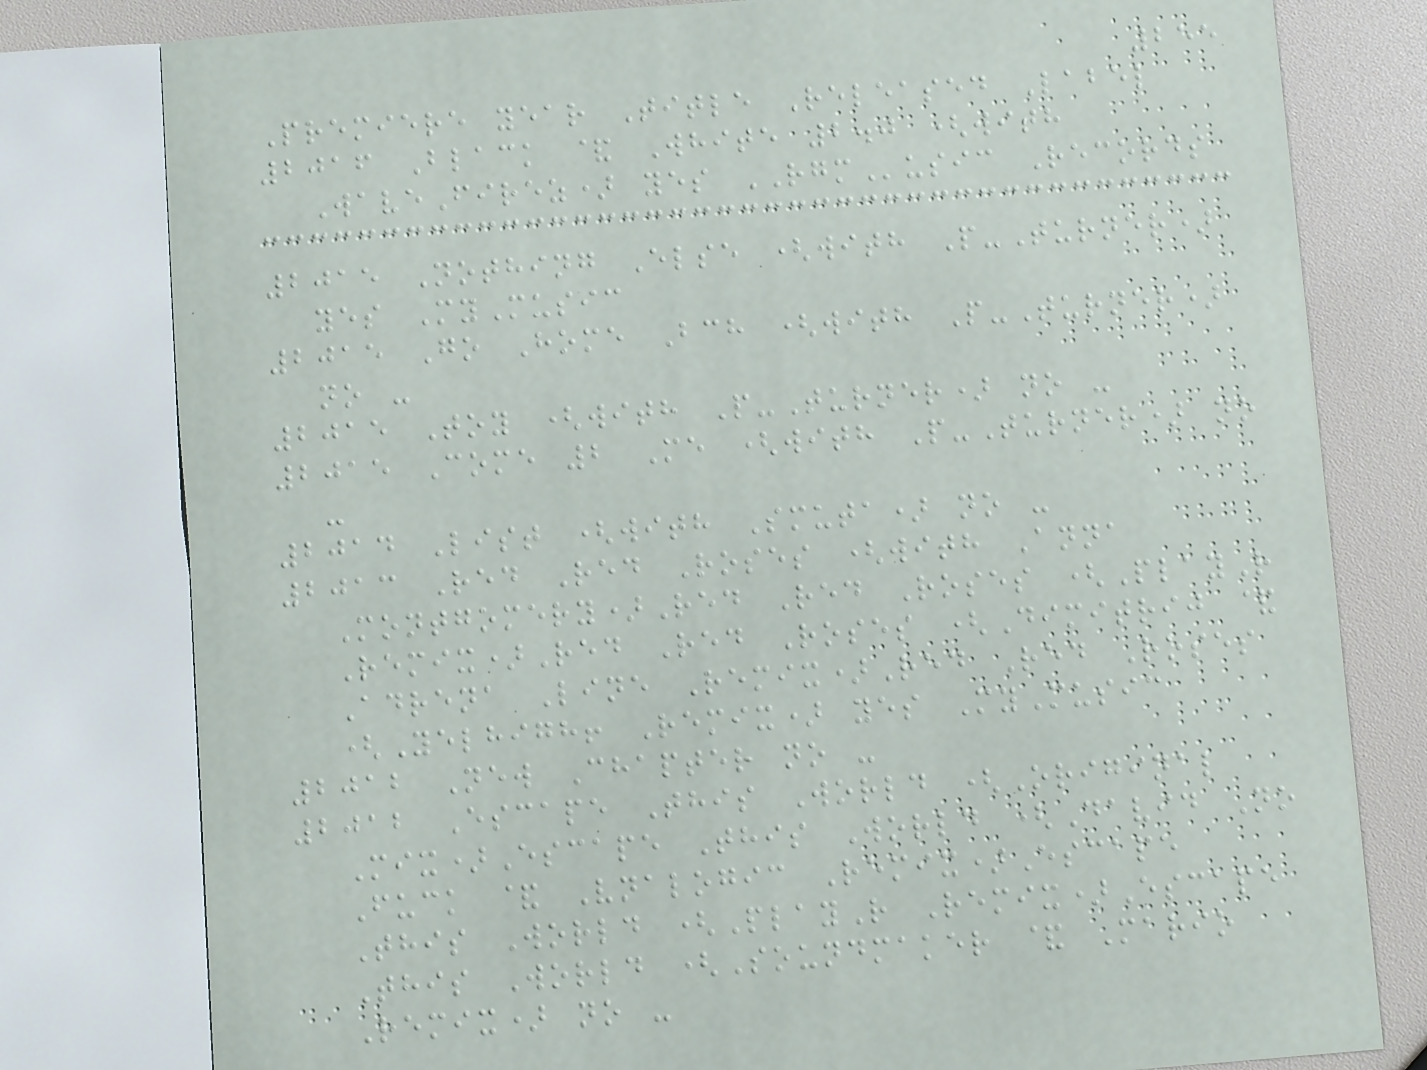255
Premiere year Title Released Label
2016 Black & White 2.0 (with
WaveFirez) yes RGMusic Records
2015 Nothing Else (with P-Turner)
yes MyMusic
2015 Go Home Bch (with P-Turner)
no -
2015 Toy (with P-Turner) no -
2015 Come 2 Me (with P-Turner) no
-
2014 List (with Smuta) no -
2013 Red Red Roses (with Anna
Montgomery)Red Red Roses (PlayR
Remix)Red Red Roses (Dimitrij &
Adrena Line Remix)Red Red Roses
(Yelhigh! Remix) yes MyMusic
2012 New Chapter no -
2012 Escape This World (Original
Mix)Escape This World (David No
Fuck & Vnalogic Remix)Escape
This World (PlayR Remix)Escape
This World (Soundmaker & Mario
Remix) no -
